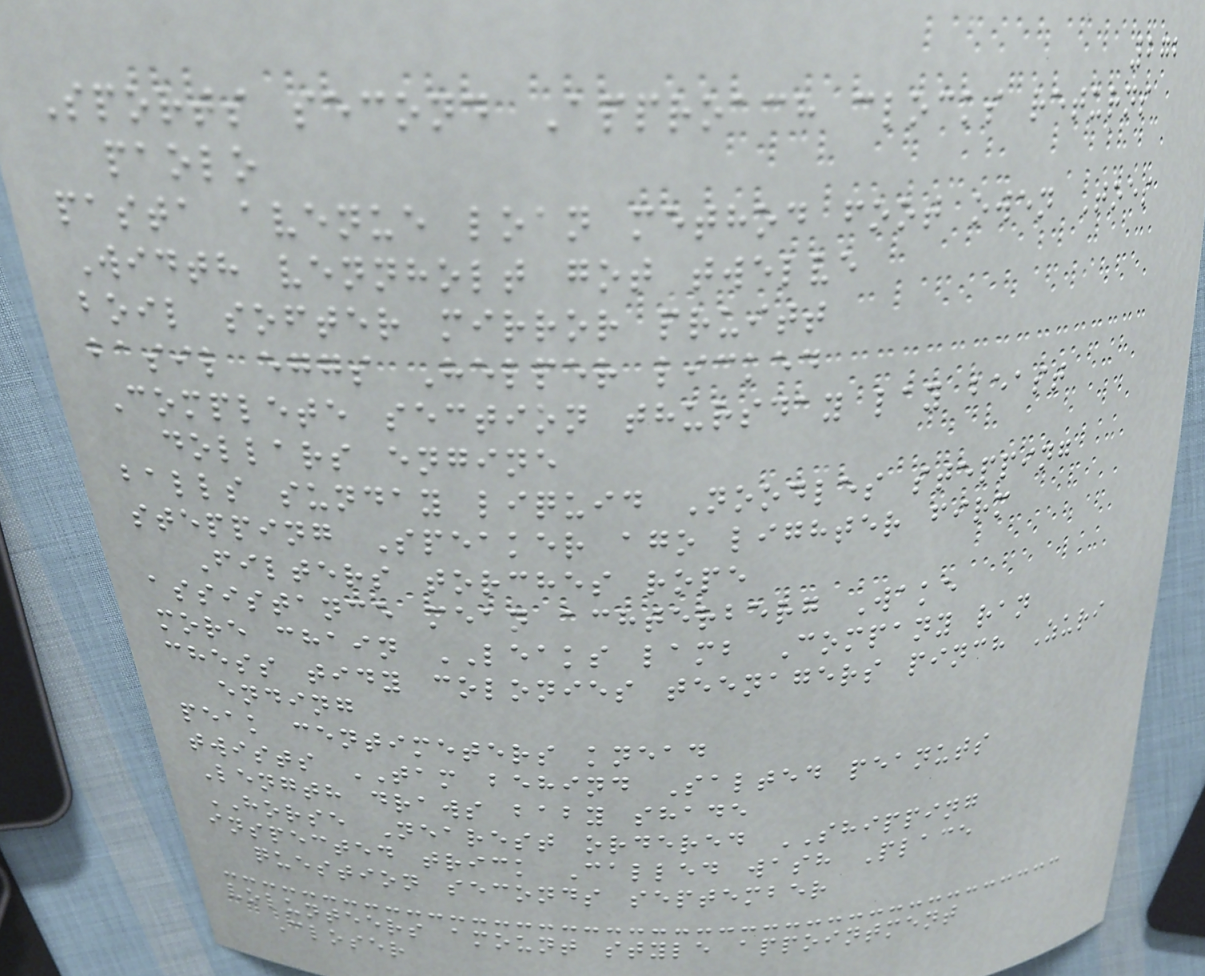272
Sports second Approach clocks returns
paolo
pasta avenue loan method foot owen Toes
Width vennholt got twelve
boil softer mirror pruitt
basil eggs Helper licked
Complete section thursday lay beast
dollars engine
balls sunday liquid Noodles stepping
stepping Speaker ago lighter firm
Filters torches rope
assistance mean achterberg Wake
more chain LEAKS lamb Company ran
chess tidy colonies teenagers pinch Zuri
ending
peak centimeters knead
twists TAM behind Salted peanuts
Length draws baby shade
HORSE Nearest ordered SHIPPING
inspected trick Called wash Place
question seconds september
volunteers amount style appointment
Closer
